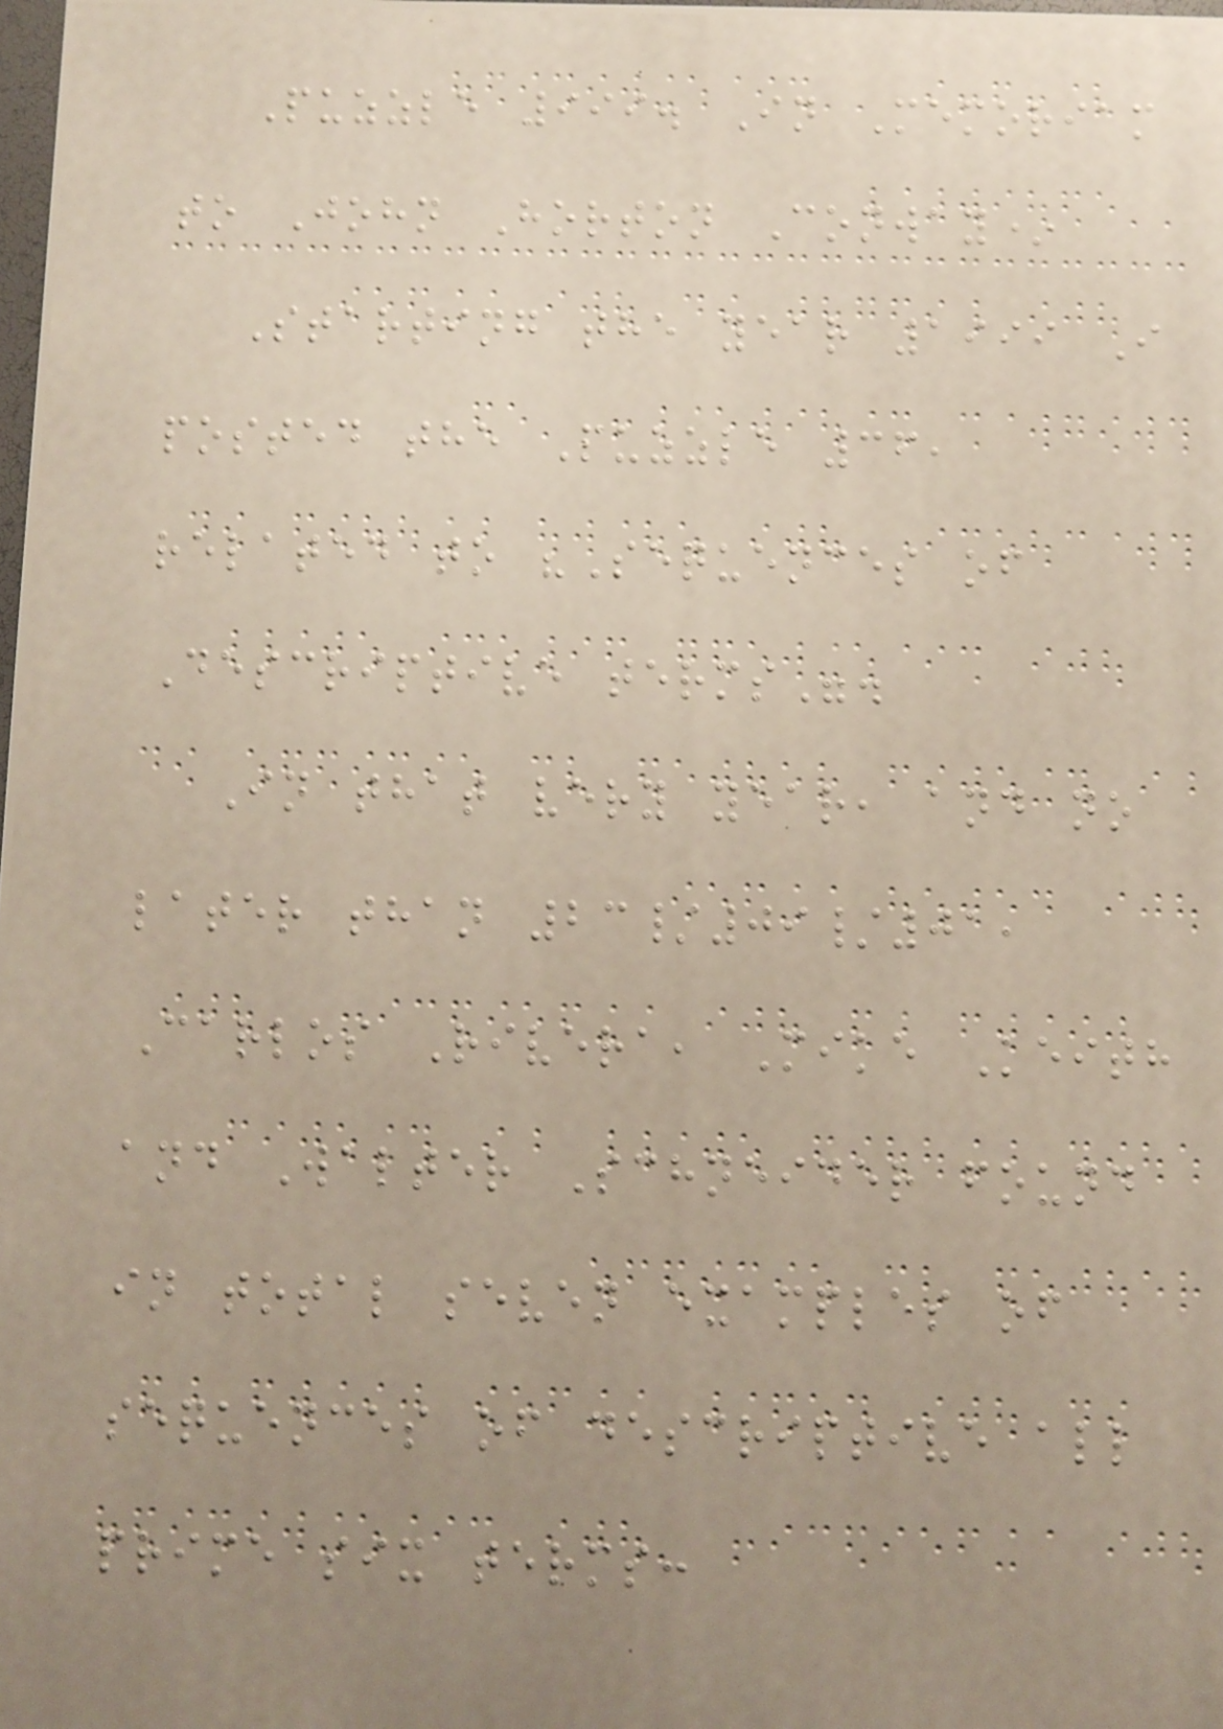Puzzle 999. In Memoriam
to John Horton Conway*
Starting the year 1999 I
posted the Puzzle 36,
related to "Sequences of
Descriptive terms".
In that very year, and no
later than 23/09/01,
Carlos Rivera, Mike Keith
and Walter Schneider found
in total seven examples of
sequences of descriptive all
prime six terms:
